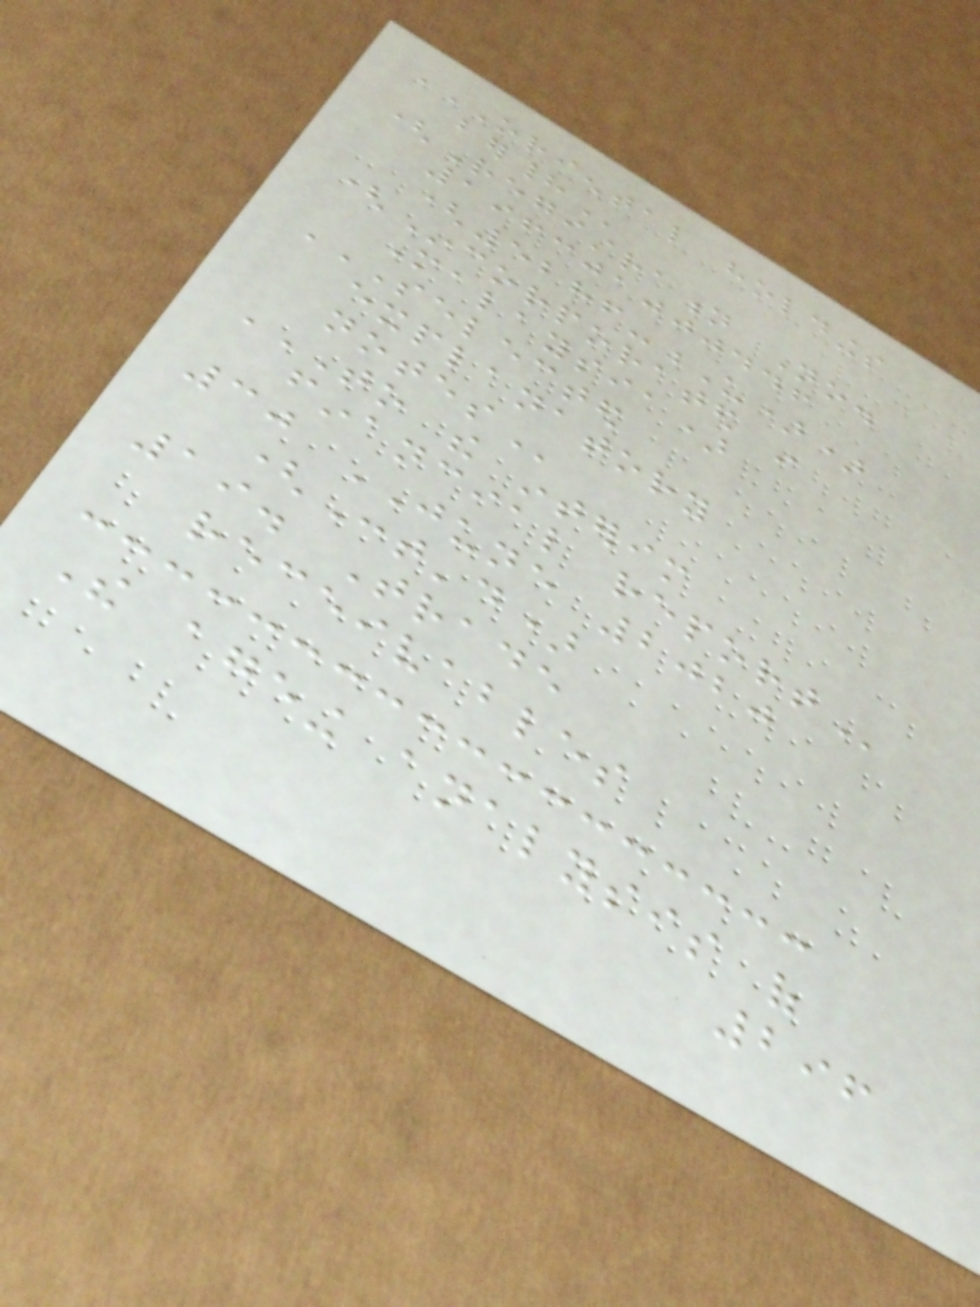ORIENTAL HOLDINGS
BERHAD
(Registration No.
196301000446
(5286-U))
(Incorporated in
Malaysia)
SELECTED
EXPLANATORY
NOTES
TO THE INTERIM
FINANCIAL REPORT
30 JUNE 2020
(Cont'd)
19. Trade
receivables
The ageing analysis of
296
